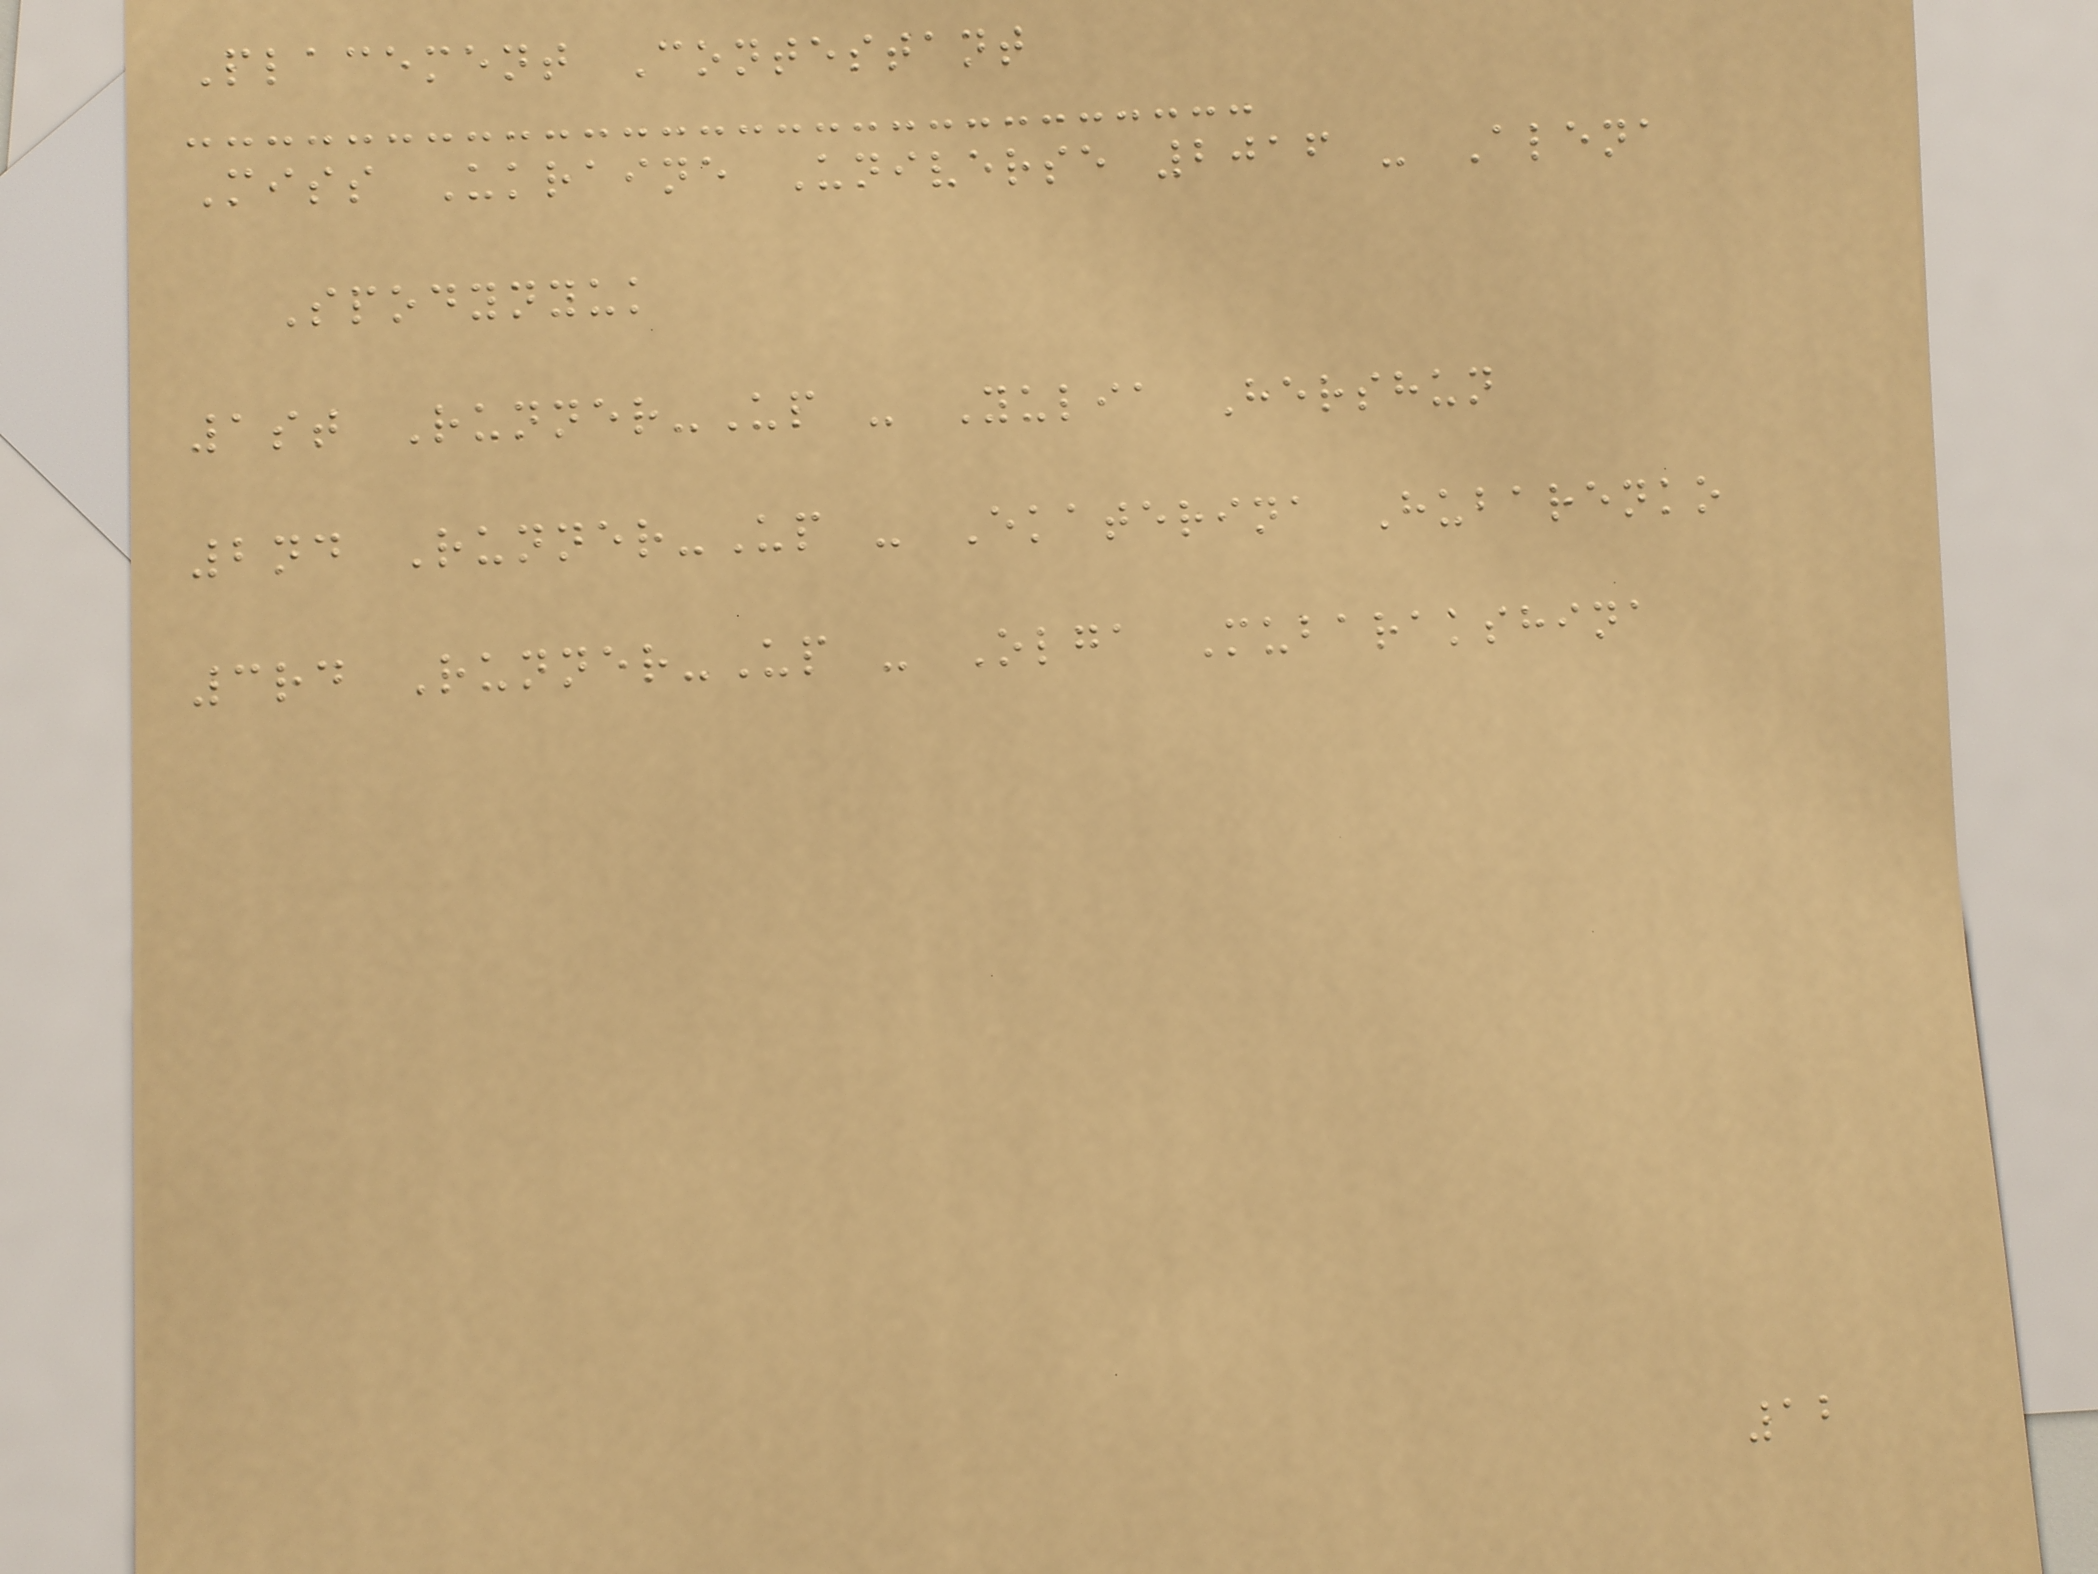Placement Contestant
Miss Ukraine Universe 2016 - Alena
Spodynyuk
1st Runner-Up - Yulia Hershun
2nd Runner-Up - Ekaterina Hubarenko
3rd Runner-Up - Olga Mubarakshina
12
